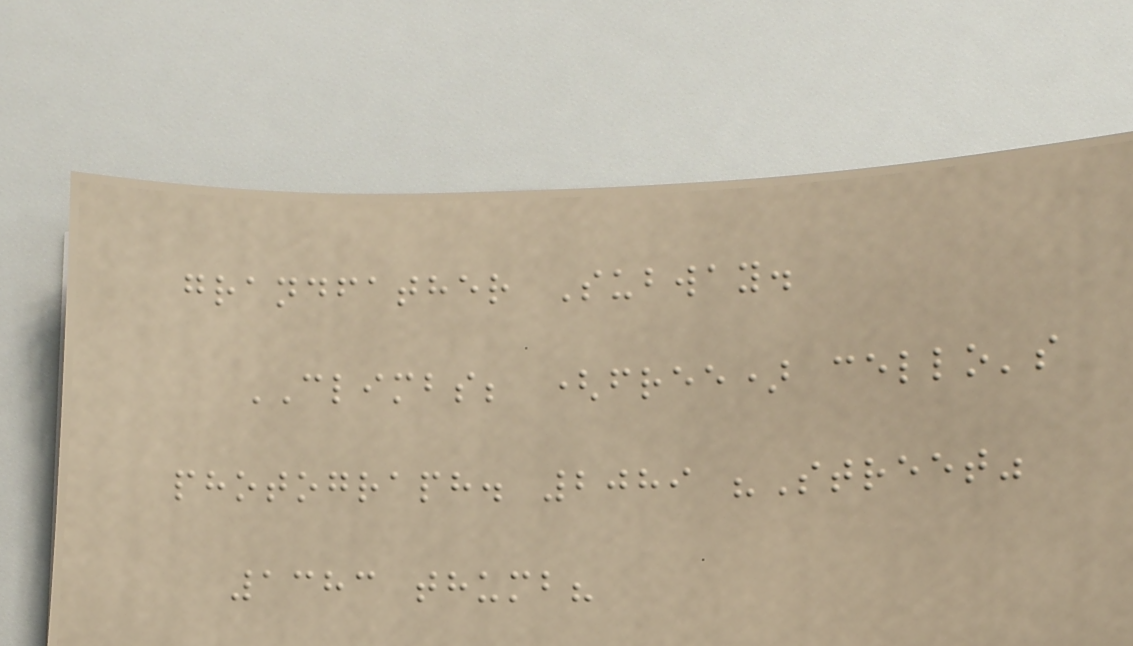grandfather Subway.
CLIMBS; (free) cello's
photograph. 2089 "Street"
1383 thumb?
